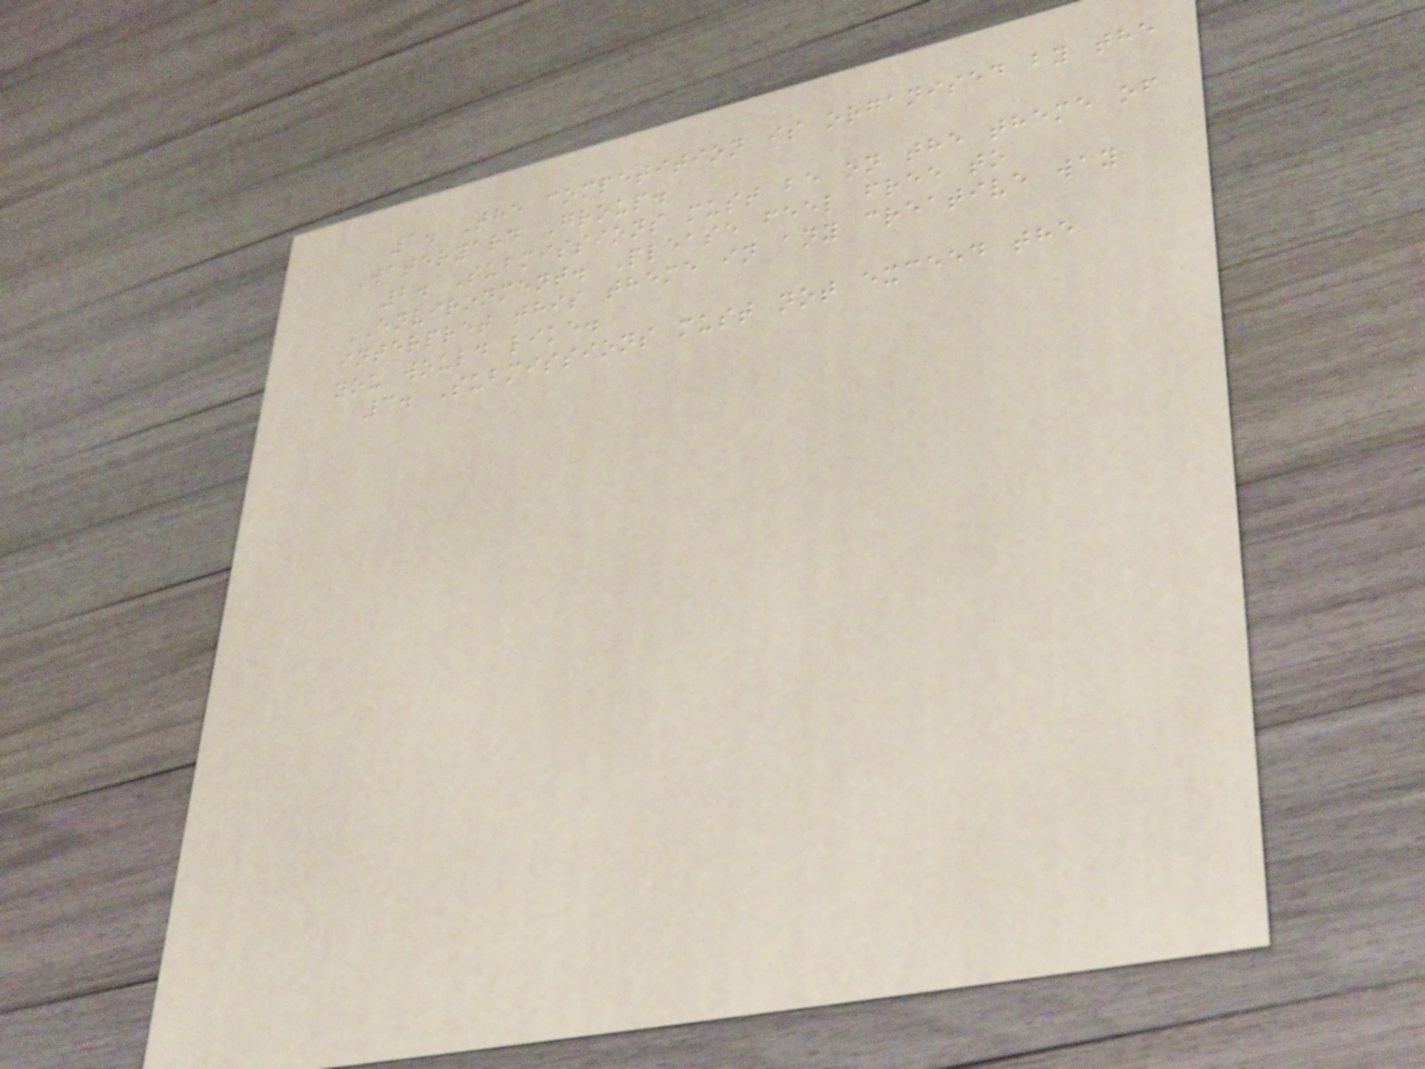1. The competition is organised by the
Wateryard Group.
2. Submissions must be on the theme of
ENVIRONMENT. Please feel free to
interpret this theme in any creative way
you would like.
3. Submissions must not exceed the
